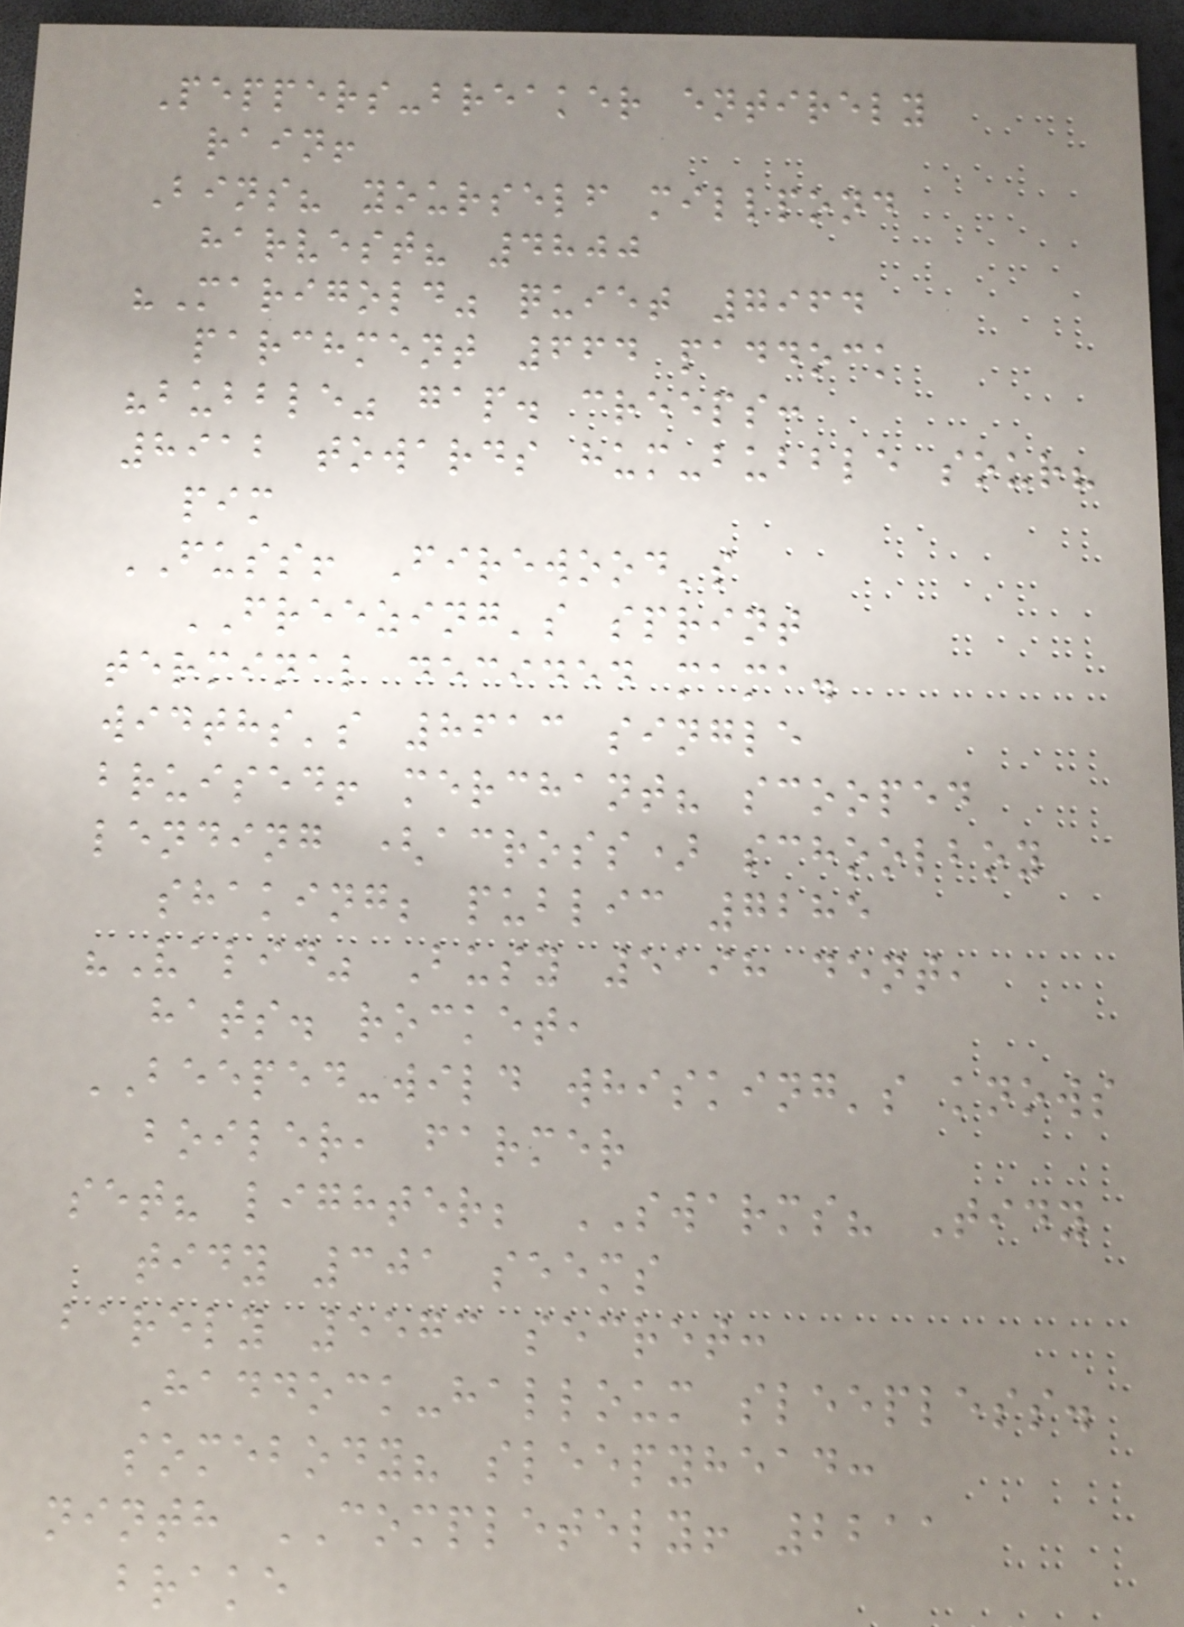Peppers-breaker entirely
rain!
Bins? yourself millpond
harvest? 4800
"Marigold" quiet 7964
parchment 664 paddock
"bubble" gap. creeps:
8912 towards hum-bubble sour?
pim
FUSS! Firewood's
FREEZING's sprint
terminal decided mama.
widths's 8613 single
bruised! merchant? scooped
lending (across) schoolboy
shaking; public 7285
"Valid" Busy 5198 dent,
hats. rocket,
BEEPED-wild whisking's knows
boiler, farmer
set? lighter; SWARMS? Tidy
tidy 301 seems
barely 5573 secret:
Haddock-halloum sleepless.
somebody? sleepyhead:
ninth COMPLETELY! 2211
brake
